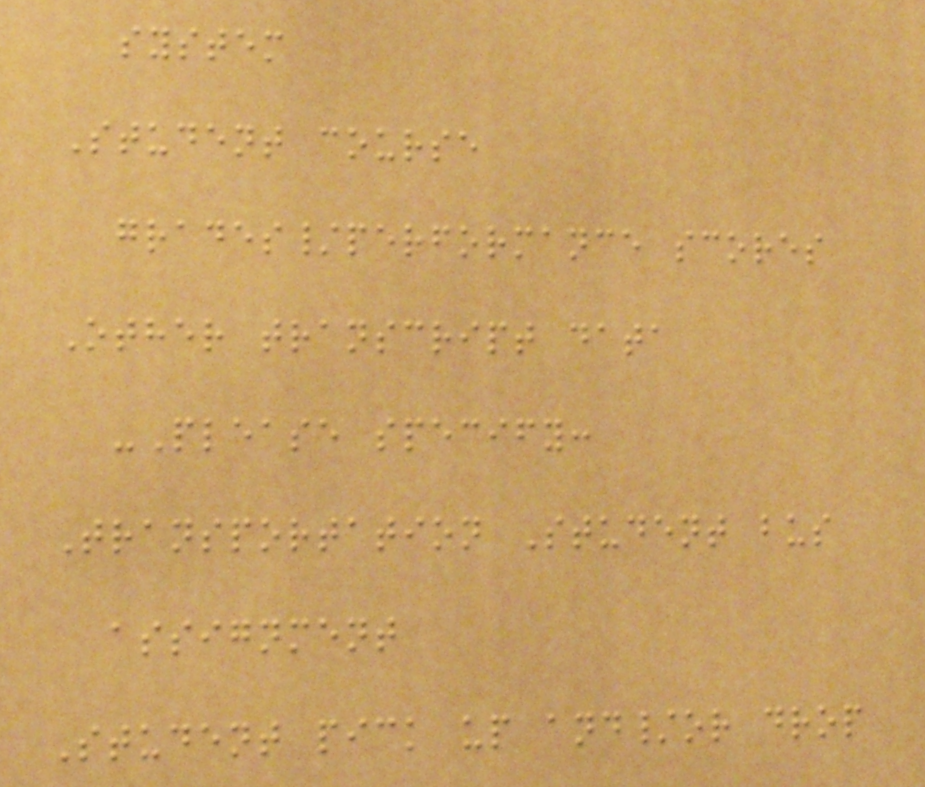system
Student course
grades/performance scores
Other transcript data
-Please specify:
Transportation Student bus
assignment
Student pick up and/or drop
